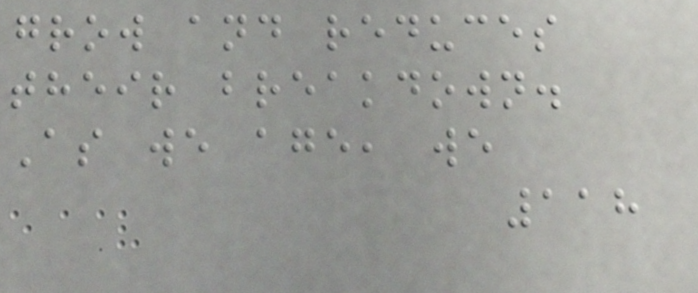grow and reduces
their breakdown.
As we age, we
118
